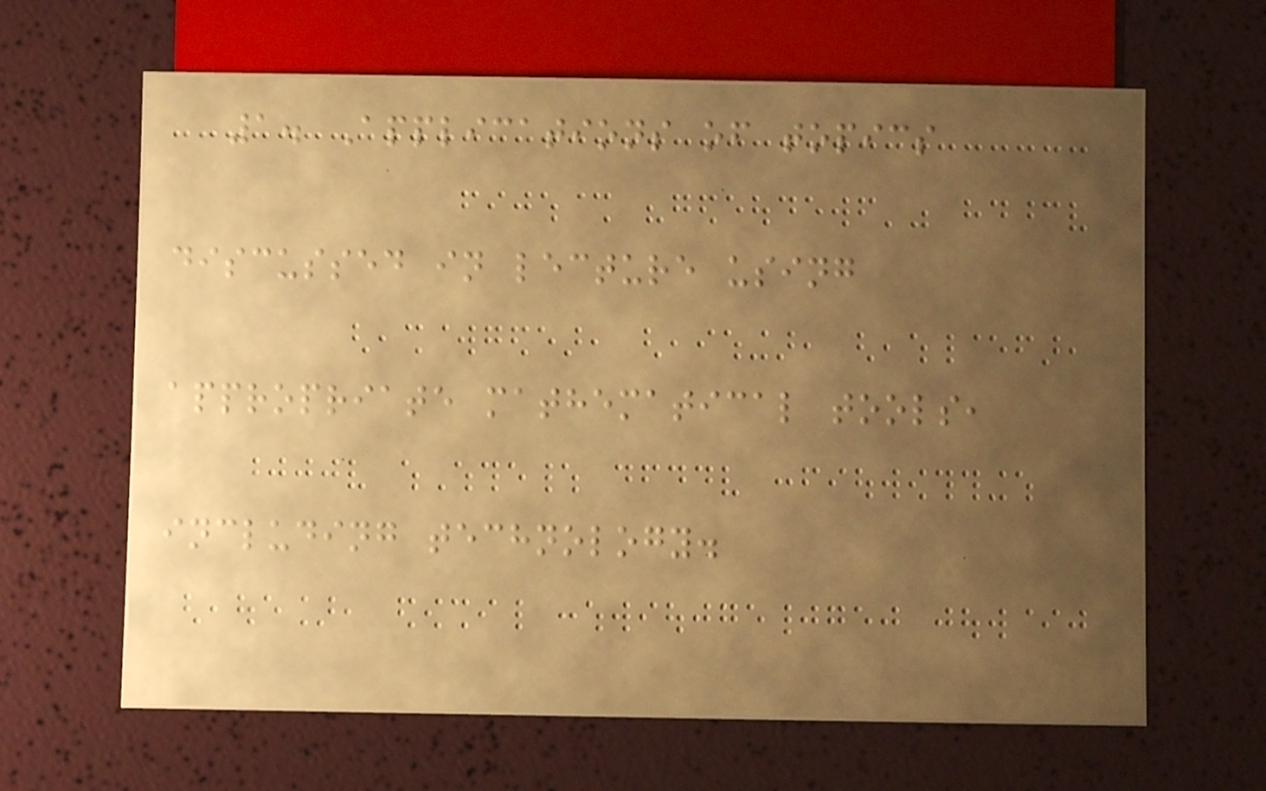1. Applications of topics
discussed in lecture using
appropriate mathematical tools,
including technology.
